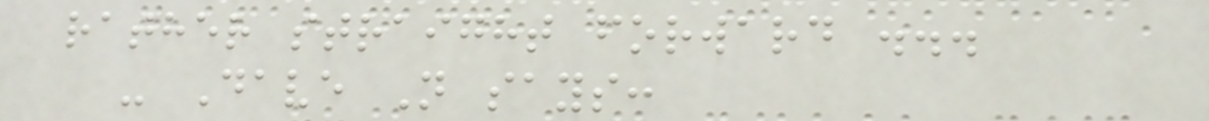rather straight forward ...
- Dave N says:
